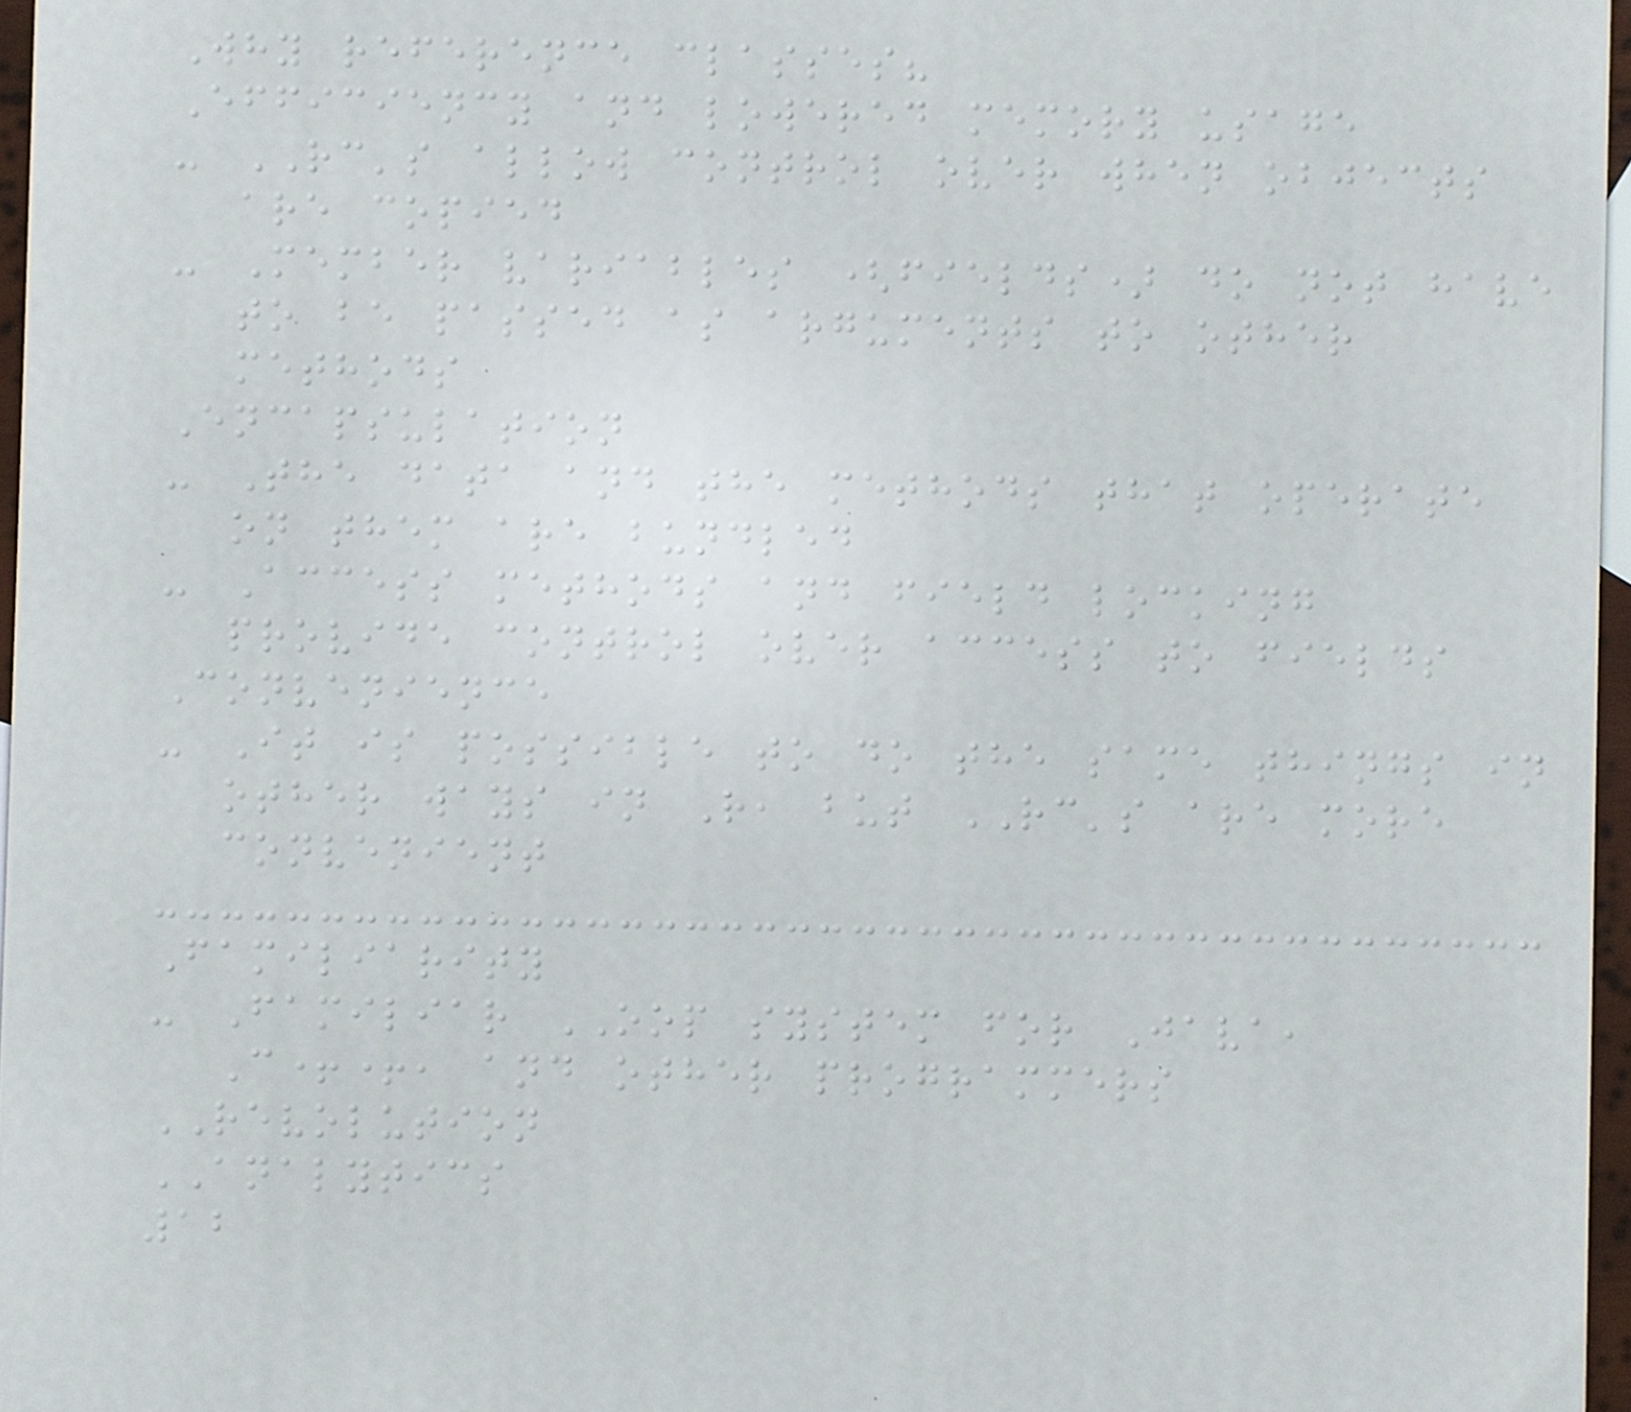Why reference classes?
Efficiency and lowered memory usage
- RC's allow control over when objects
are copied
- Member variables (fields) do not have
to be passed as arguments to other
methods
Encapsulation
- The data and the methods that operate
on them are bundled
- Access methods and field locking
provide control over access to fields
Convenience
- It is possible to do the same things in
other ways in R, but RC's are more
convenient
Familiarity
- Familiar OOP system for Java,
C++, and other programmers
REVOLUTION
ANALYTICS
12
